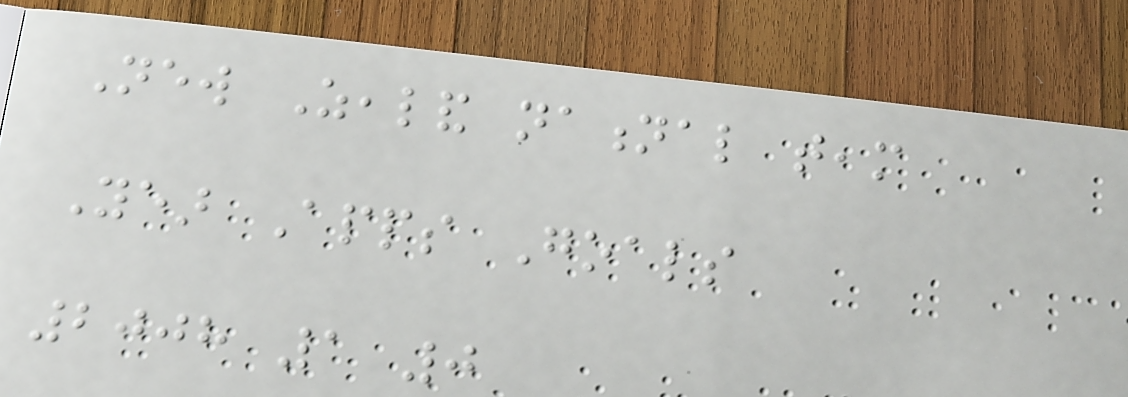New Zealand national team
Year Apps Goals
2008 1 0
